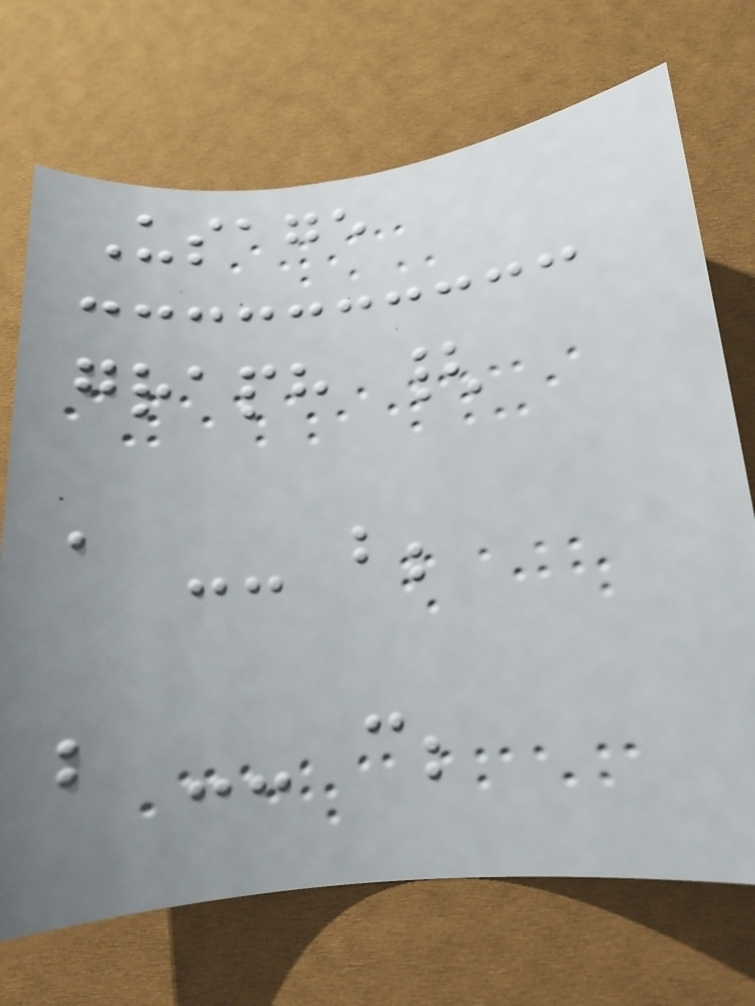Usage
graph {
a -- b;
b -- c;
